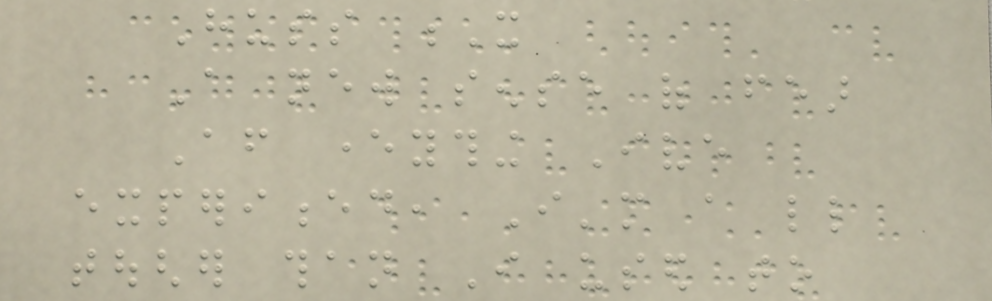Huss X
A new sense of fear
After everything Ive
experienced, I'm a little
tougher than I used to
